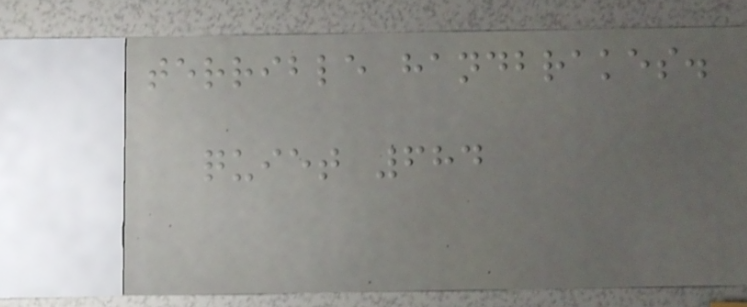terrible handbrakes.
quiet 684
